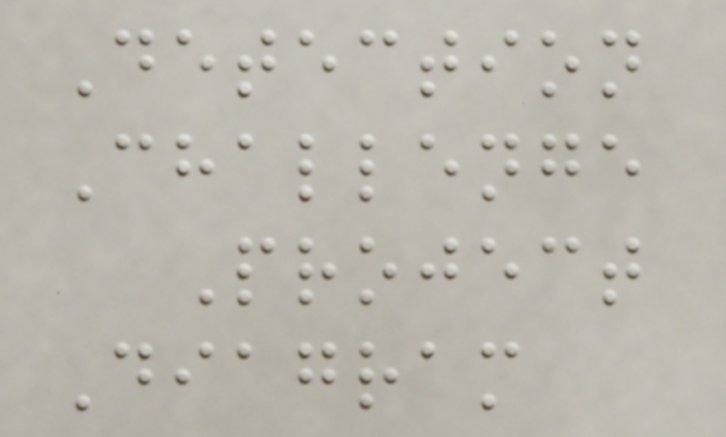Detection
Challenge
Project
Diagram
